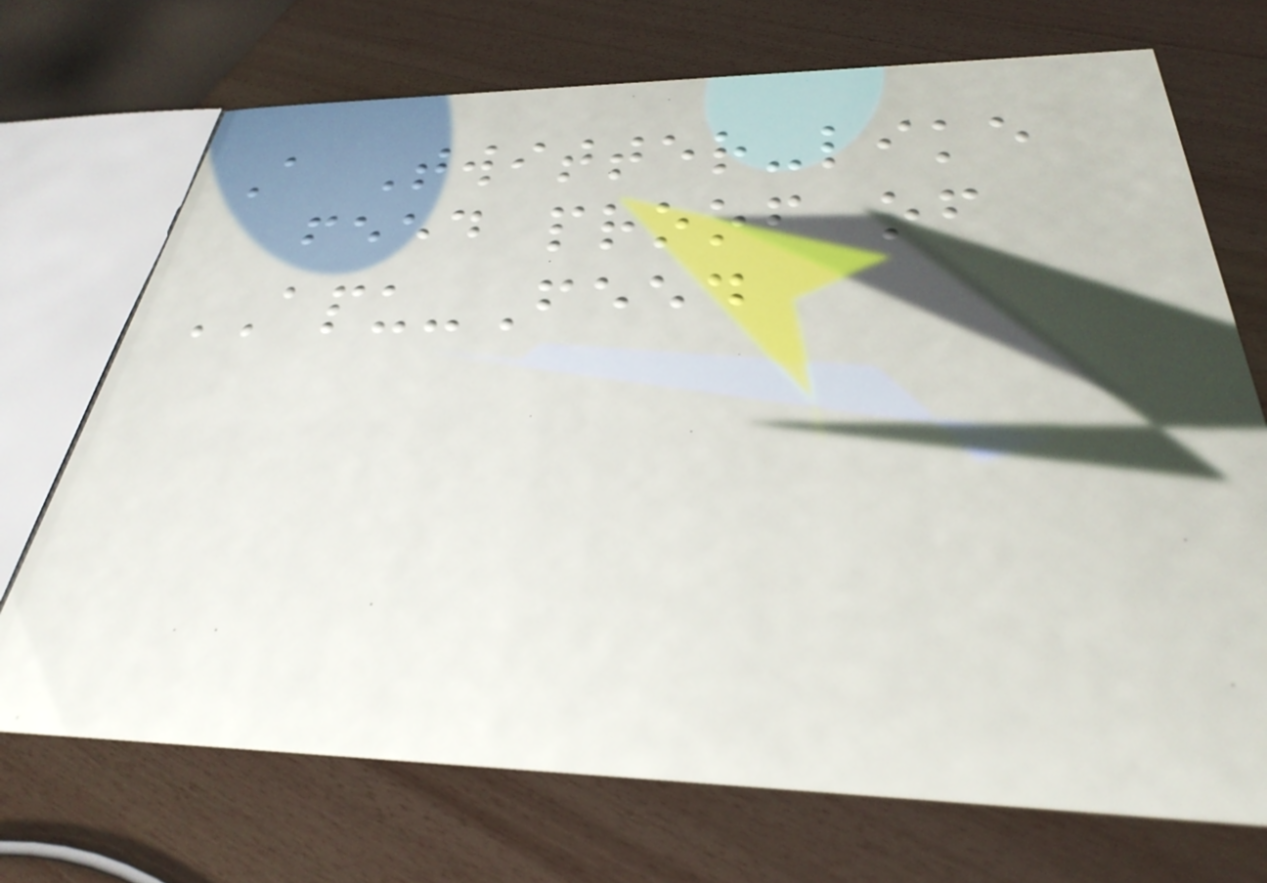A Twitter-like
feed proof of
APU-Feed
